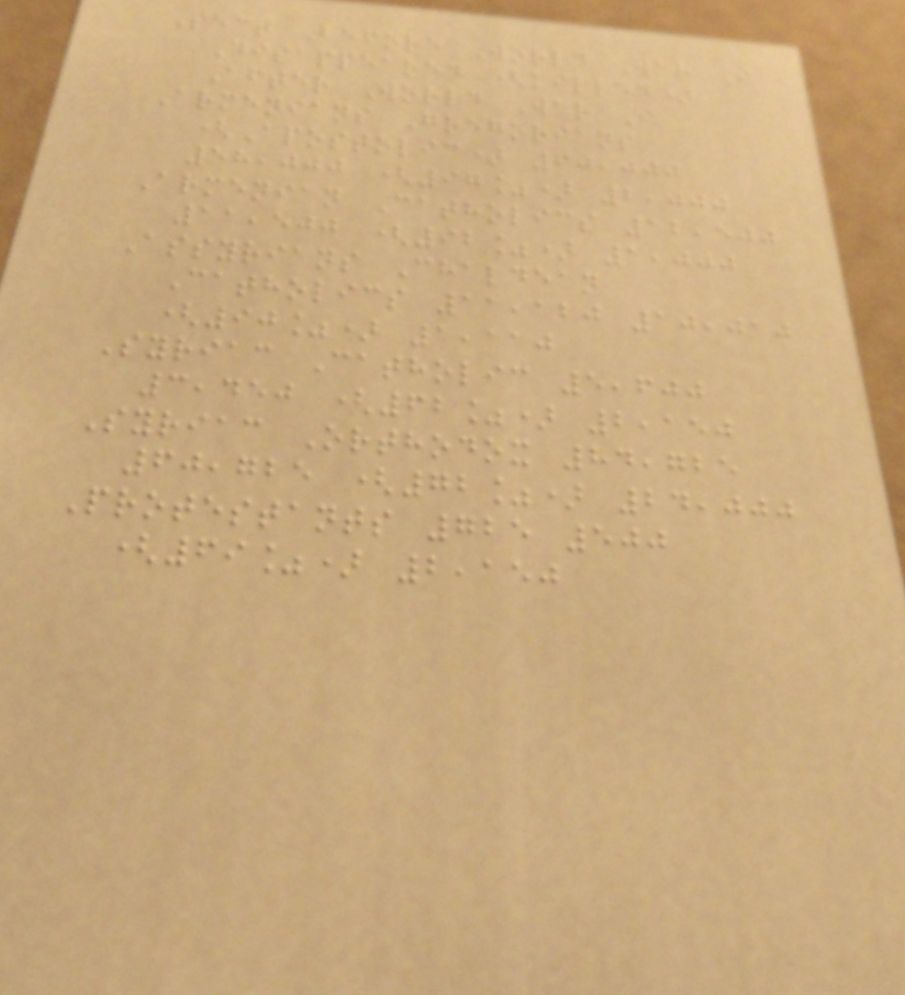Sect Before World War I
Disappeared (killed)
After World War I
Armenians Gregorians
(Apostolic) 60,000
58,000 (97%) 2,000
Armenian Catholics 12,500
11,500 (92%) 1,000
Assyrians Chaldean
Catholics 11,120 10,010
(90%) 1,110
Syriac Catholic 5,600
3,450 (62%) 2,150
Syriac Orthodox 84,725
60,725 (72%) 24,000
Protestants 725 500
(69%) 2,150
